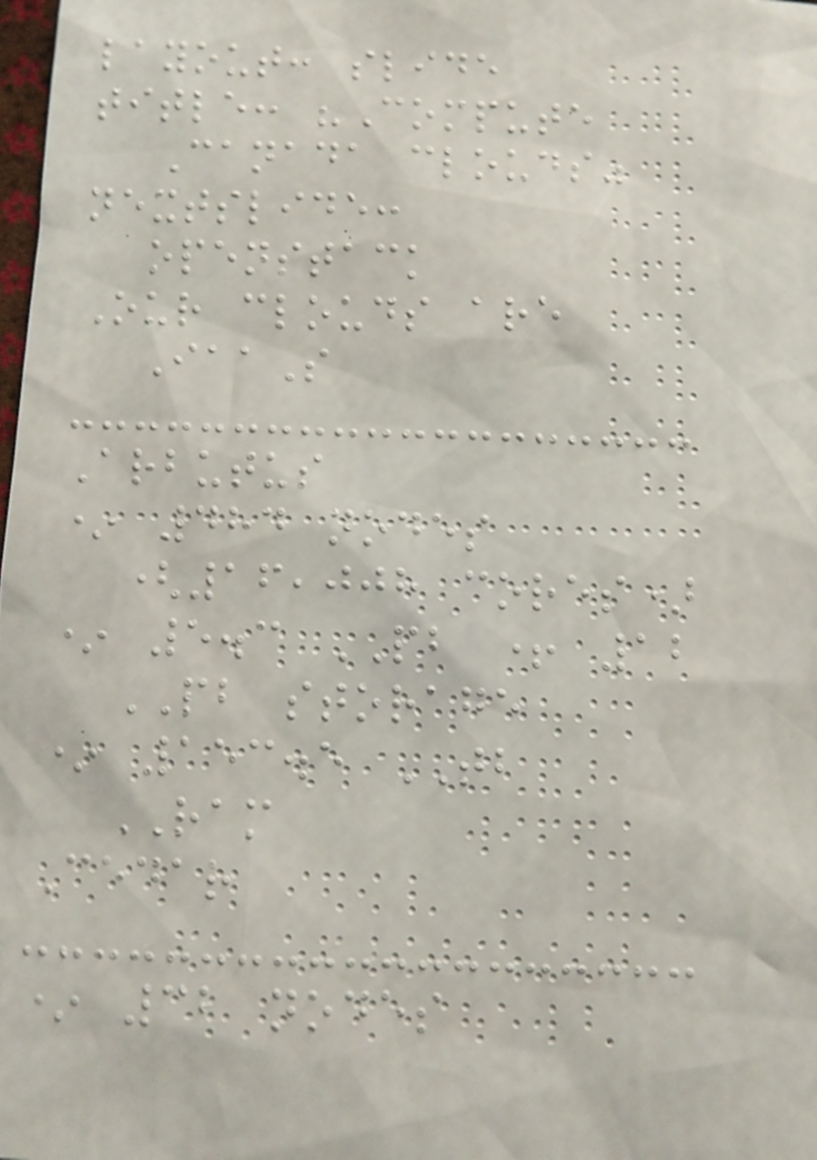layout: slide
title: "Compute
Canada clouds"
nextslide:
openstack
Our clouds are
IaaS
Arbutus
* 484 nodes
(16,008 cores)
* 5.3 PB + 12
PB storage
* 153.5 TB
RAM
Cedar
* 32 nodes
